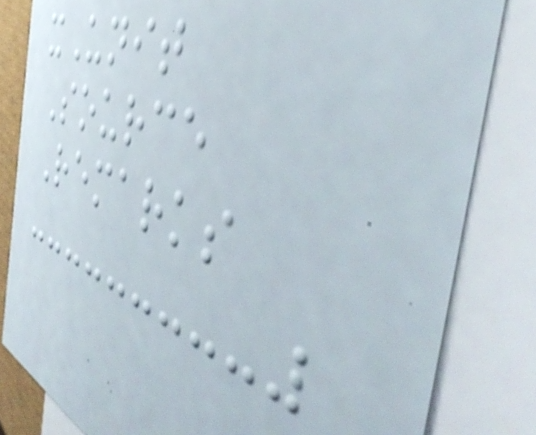xUnit
Source
Remarks
